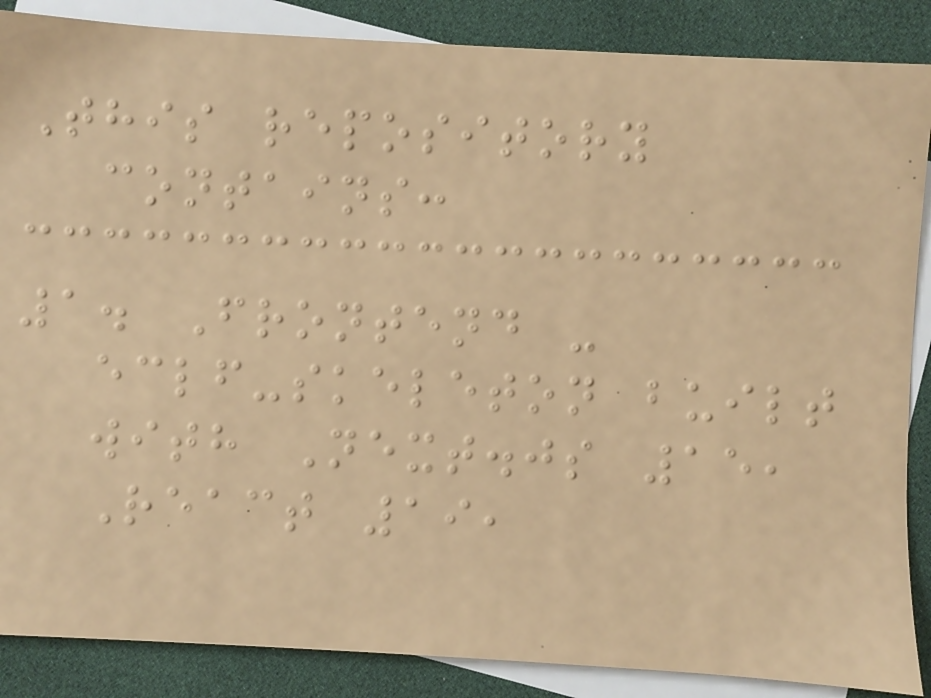This repository
contains:
1. Frontend -
eclf-skeleton built
with Next.js 15,
React 19,
